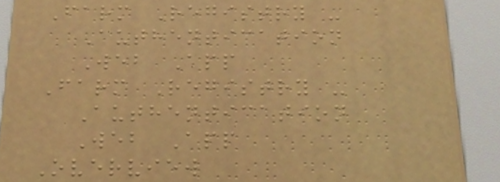Farm Registry -
Authentication
Web App
Farm Registry -
Authentication
Web App
Overview
